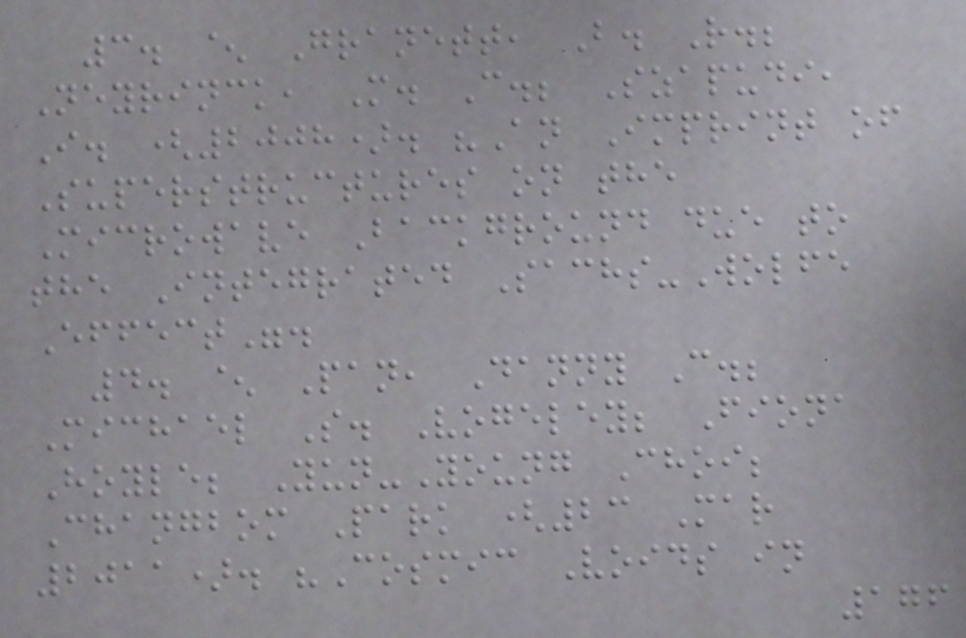3. ^ Granett, B. R.;
Neyrinck, M. C.; Szapudi,
I. (2008). "An Imprint of
Superstructures on the
Microwave Background due to
the Integrated Sachs-Wolfe
Effect".
4. ^ Pan, Danny C.;
Michael S. Vogeley; Fiona
Hoyle; Yun-Young Choi;
Changbom Park (23 Mar
2011). "Cosmic Voids in
176
